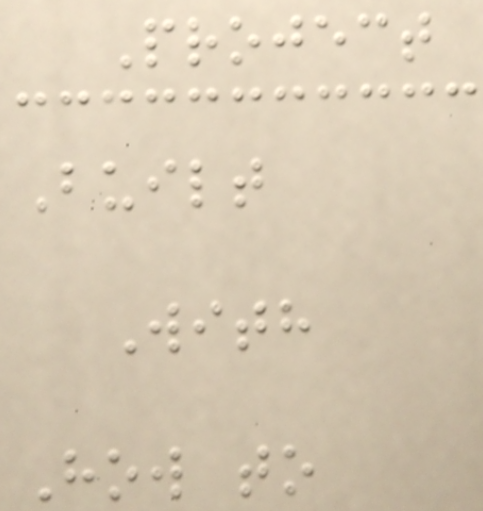Project
Built
With
How to
